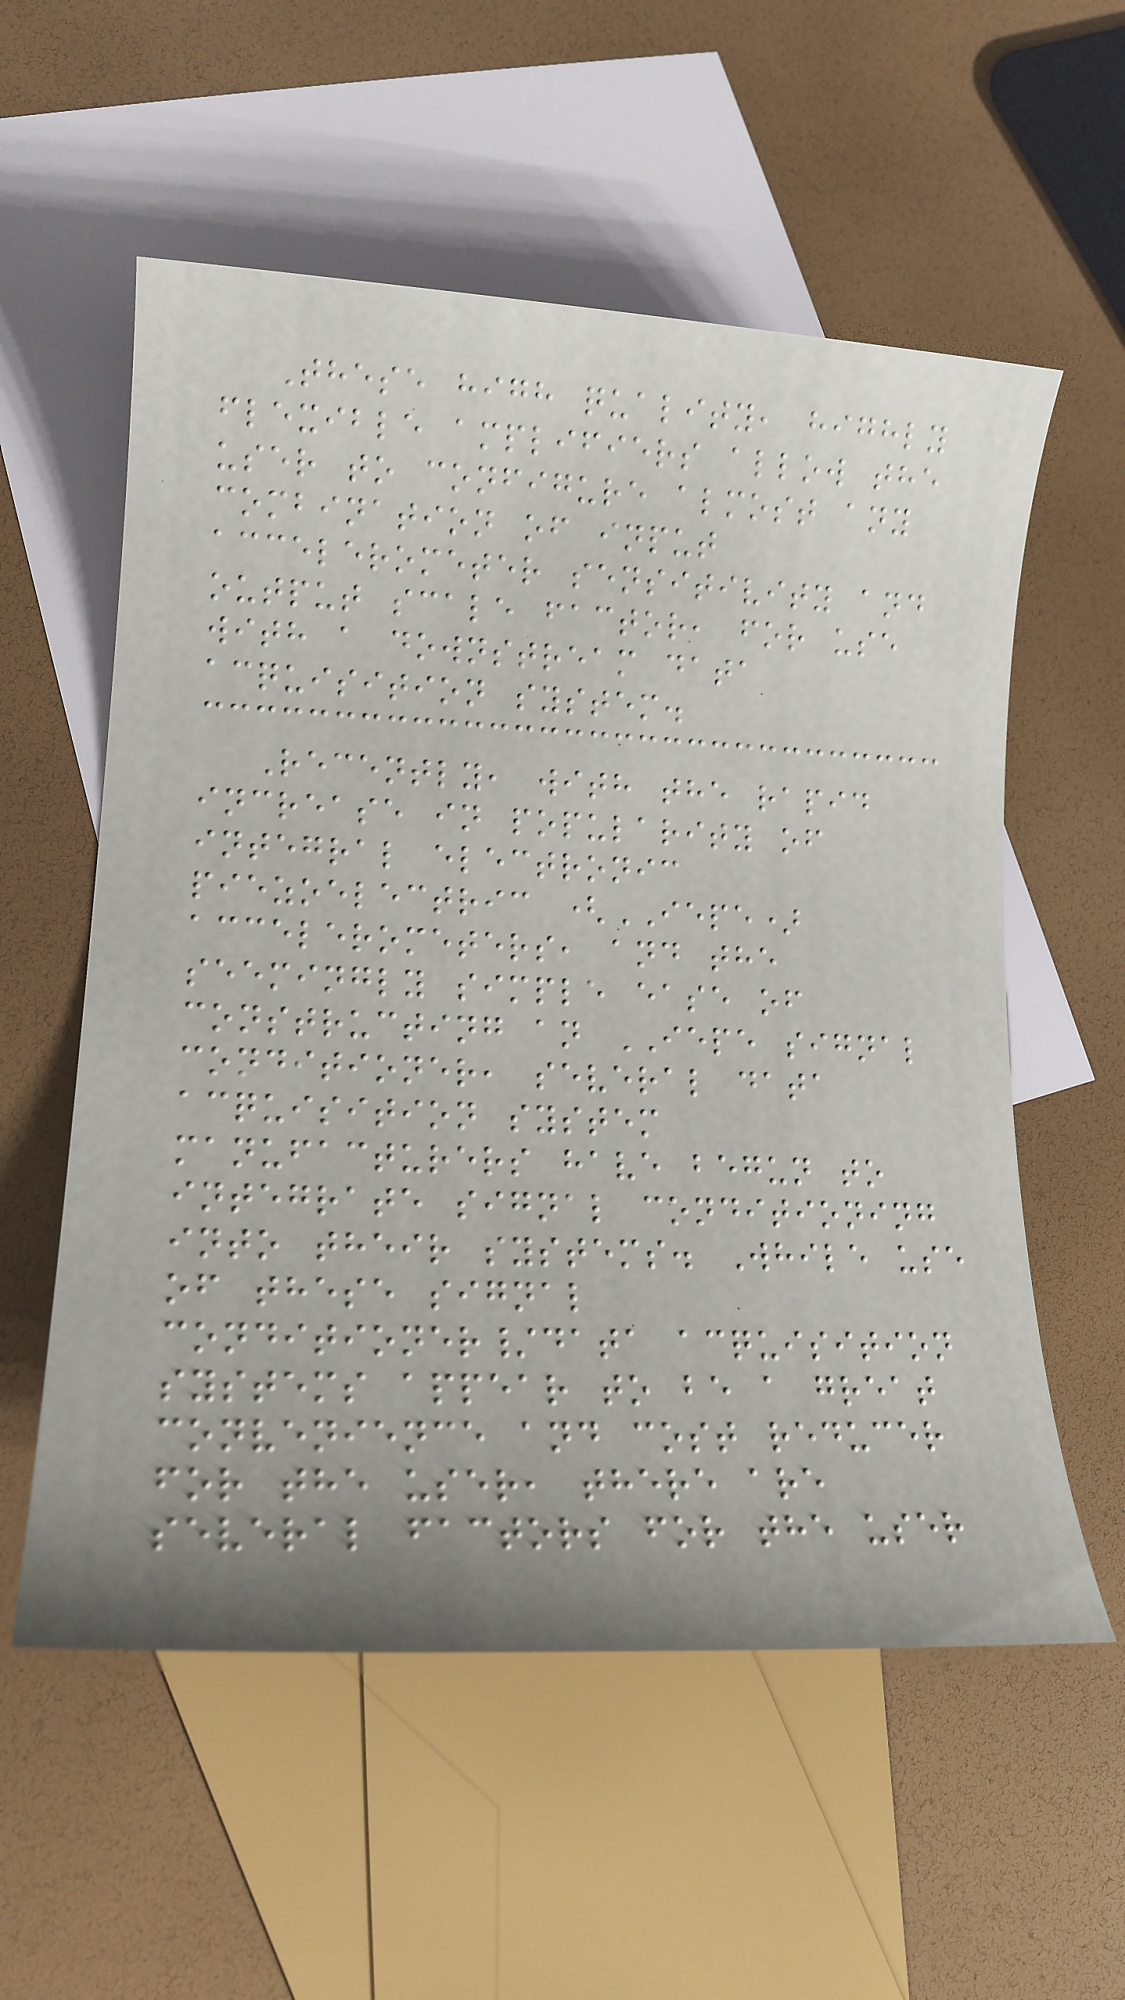These high quality, highly
flexible amplifiers allow the
user to configure almost any
combination of input
accelerometer sensitivity and
output scale factor, for use
with a downstream data
acquisition system.
Recently, with the rapid
increase in popularity of
integral electronic
piezoelectric (IEPE)
accelerometers, and the
seemingly simple ease of
constructing an IEPE signal
conditioner, several data
acquisition system
manufacturers have begun to
integrate signal conditioning
into their systems. While use
of these signal
conditioner/data acquisition
systems appear to be a great
convenience and cost reducer
for the user, there are
several factors for the user
